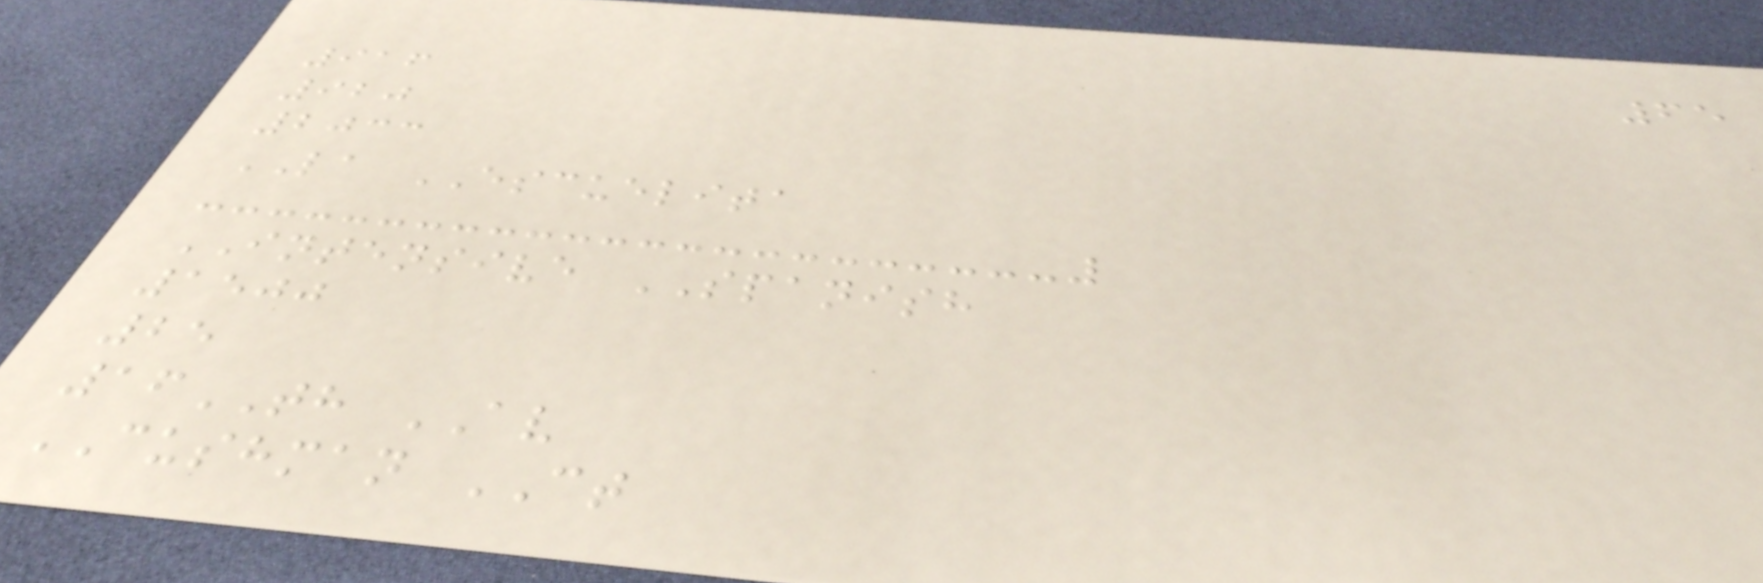65
916
920
2033
LA ESCUELITA
INTENSIVE SPANISH
1500
25
16TH AV
CUSHMAN CT
